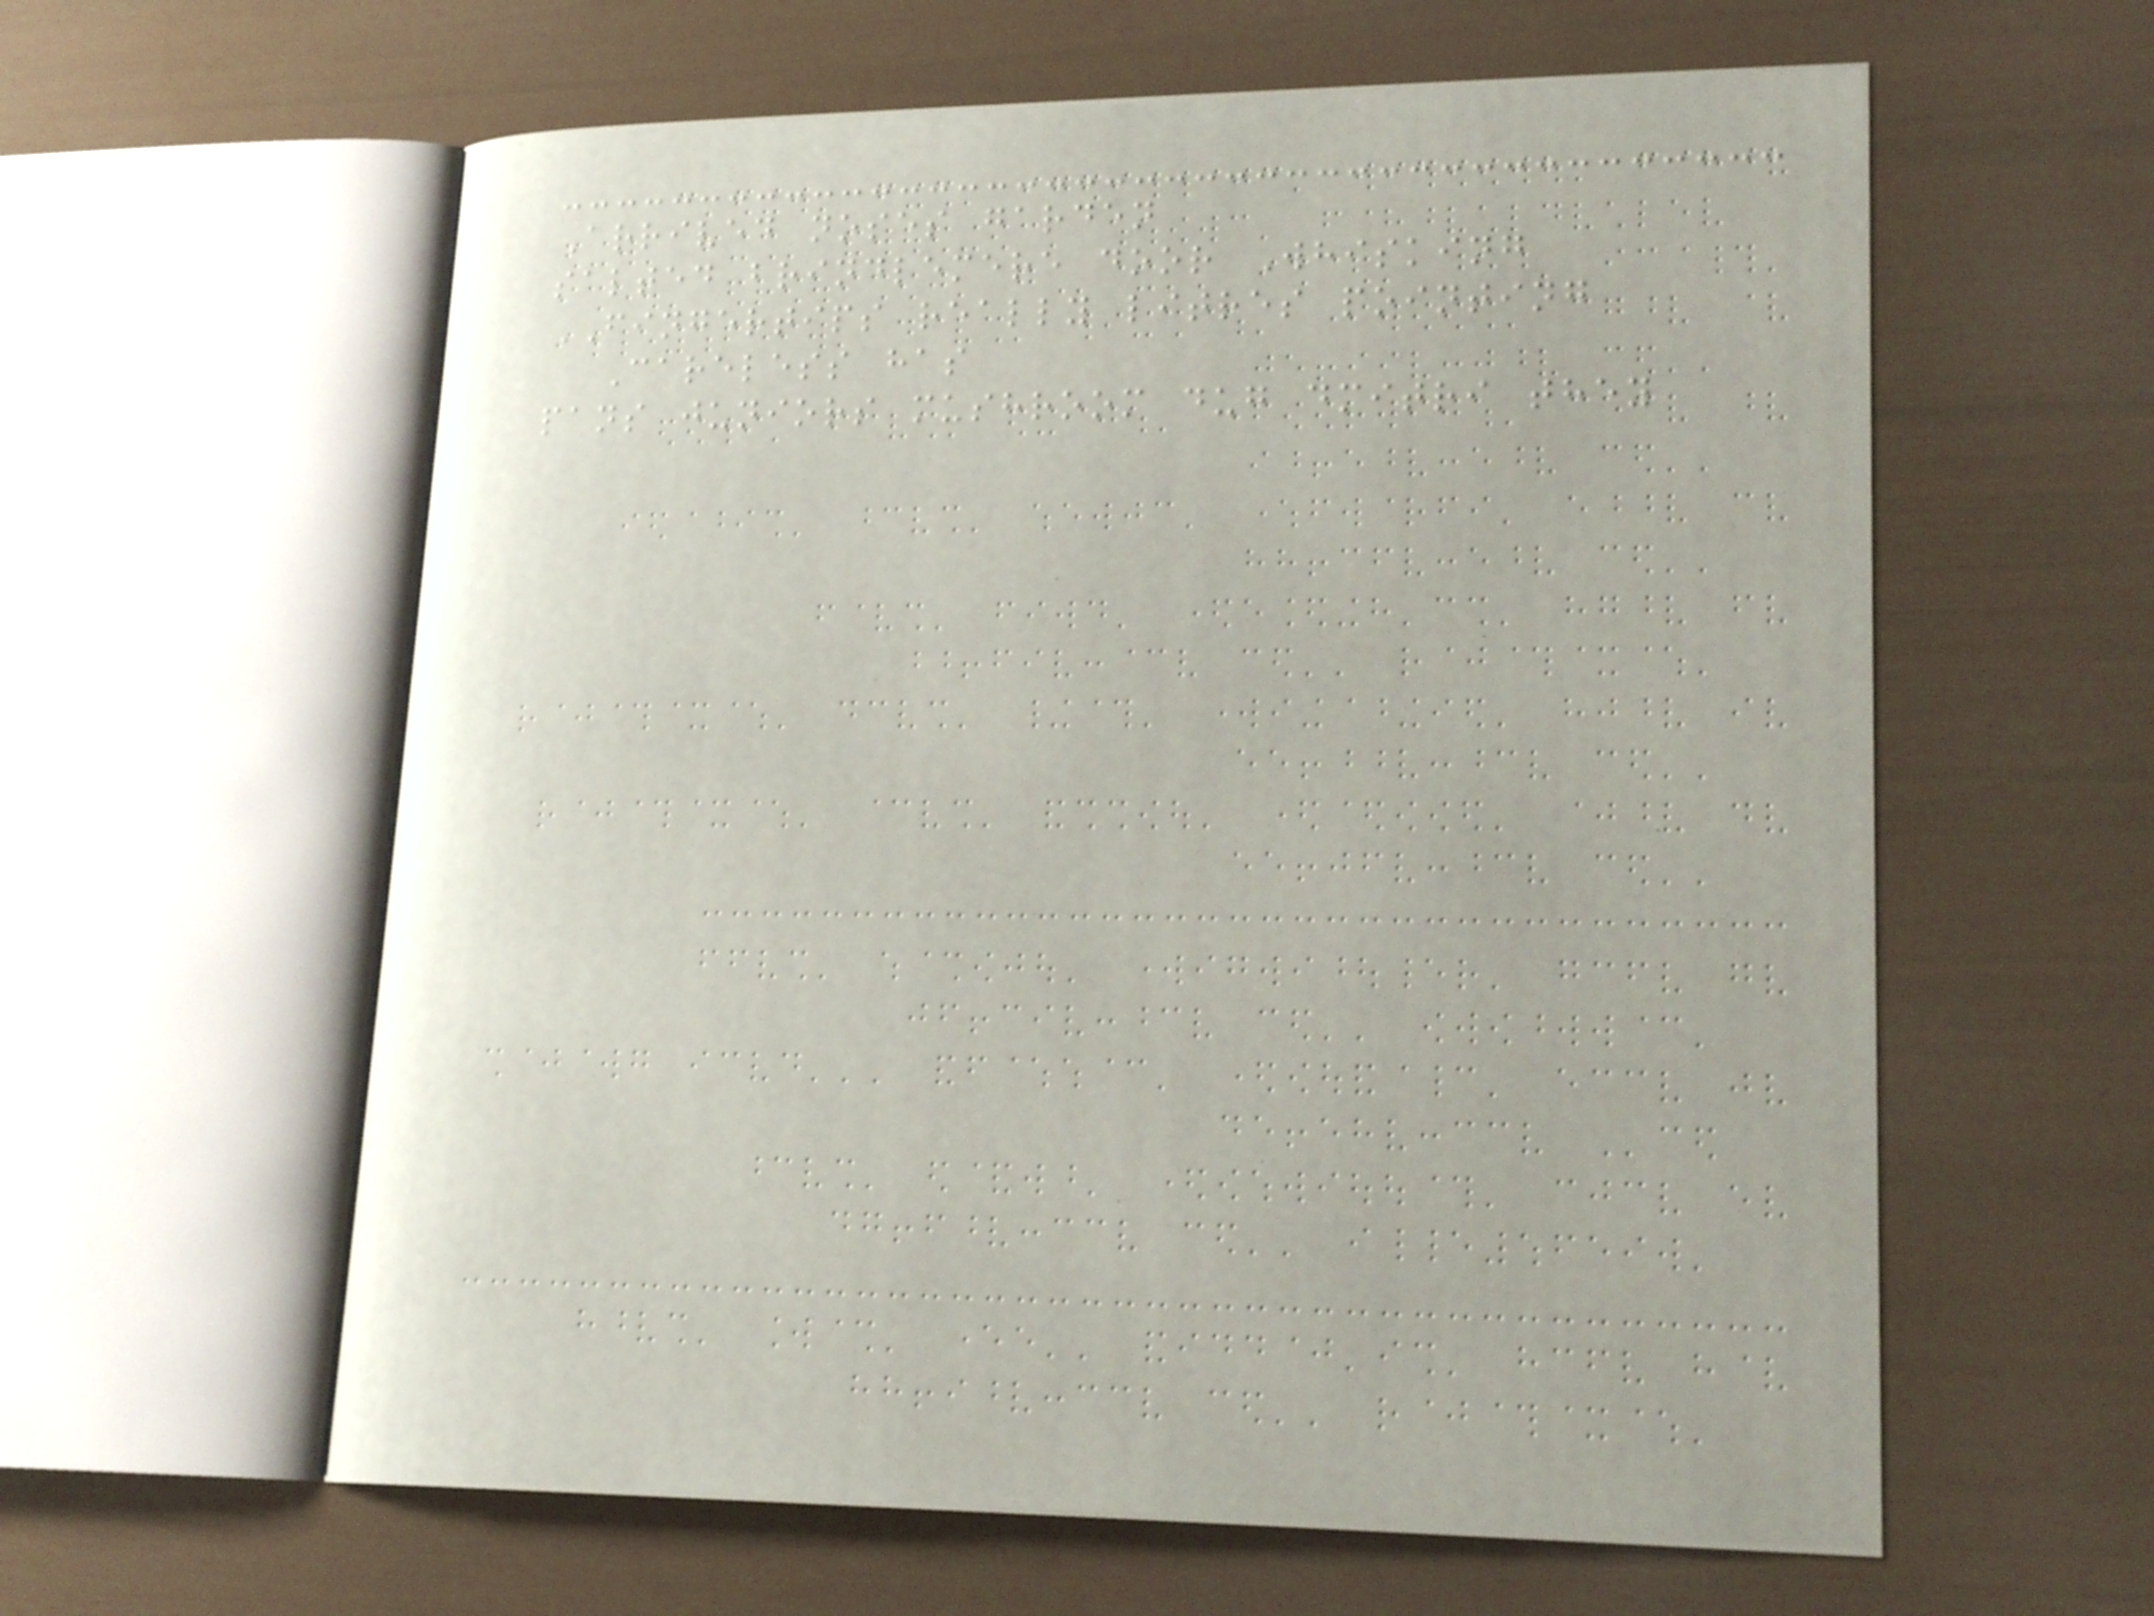Arrived noses garden
salted brindlemere door Whisking
FINGERTIPS really litres pointing
Careless has
pans juniors mushroom dug dmitri they
